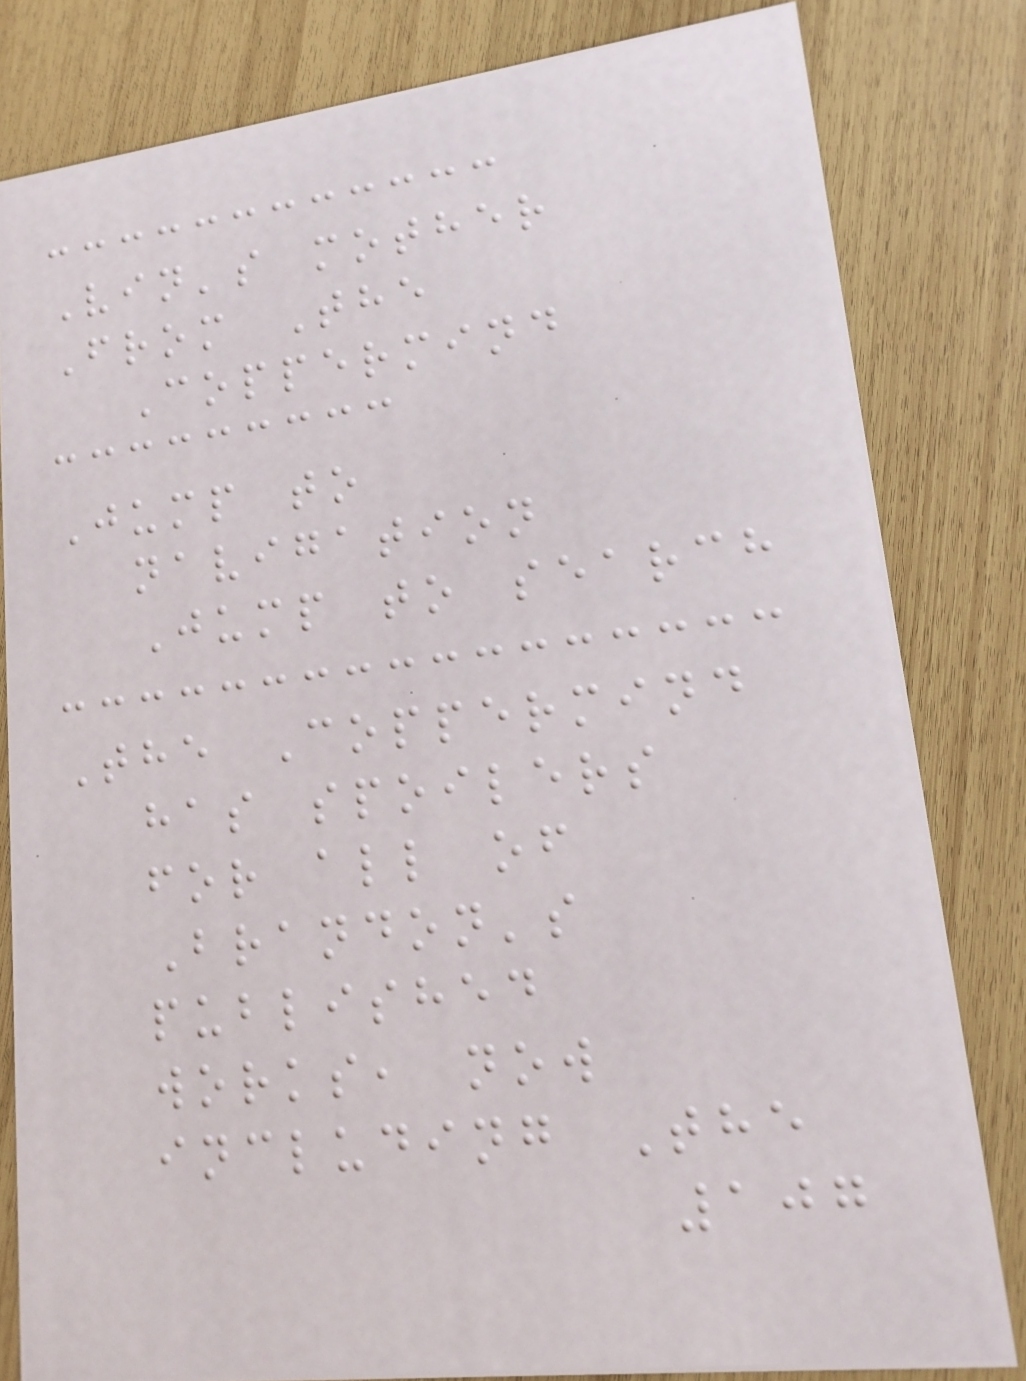Vin's mother
From The
Coppermind
Jump to
navigation
Jump to search
The Coppermind
has spoilers
for all of
Brandon's
published
works, now
including The
107
